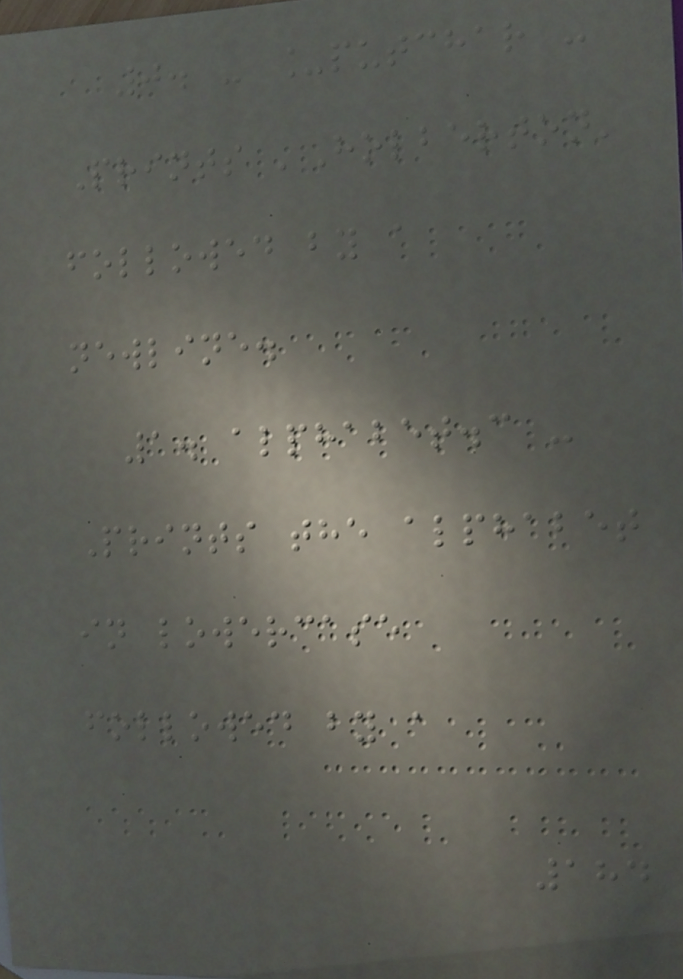0. - _putchar -
Prints 'Holberton'
followed by a
newline.
1. alphabet.c -
Prints the alphabet
in lowercase
followed by a
184
